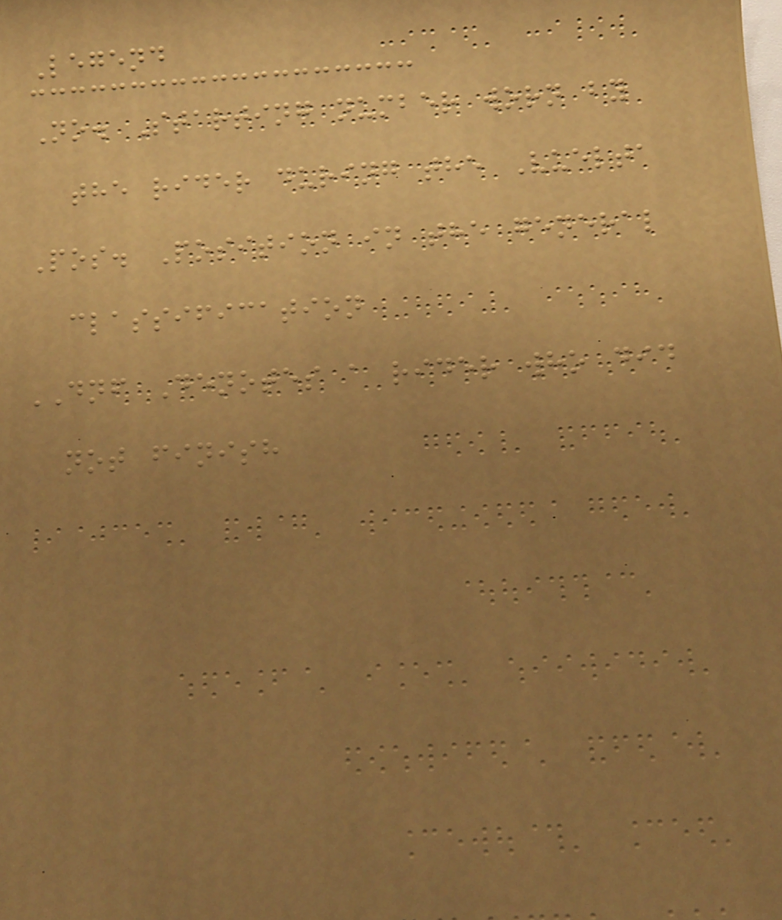Legend
No. Starting number worn by
the rider during the Vuelta
Pos. Position in the general
classification
DNF Denotes a rider who did
not finish
